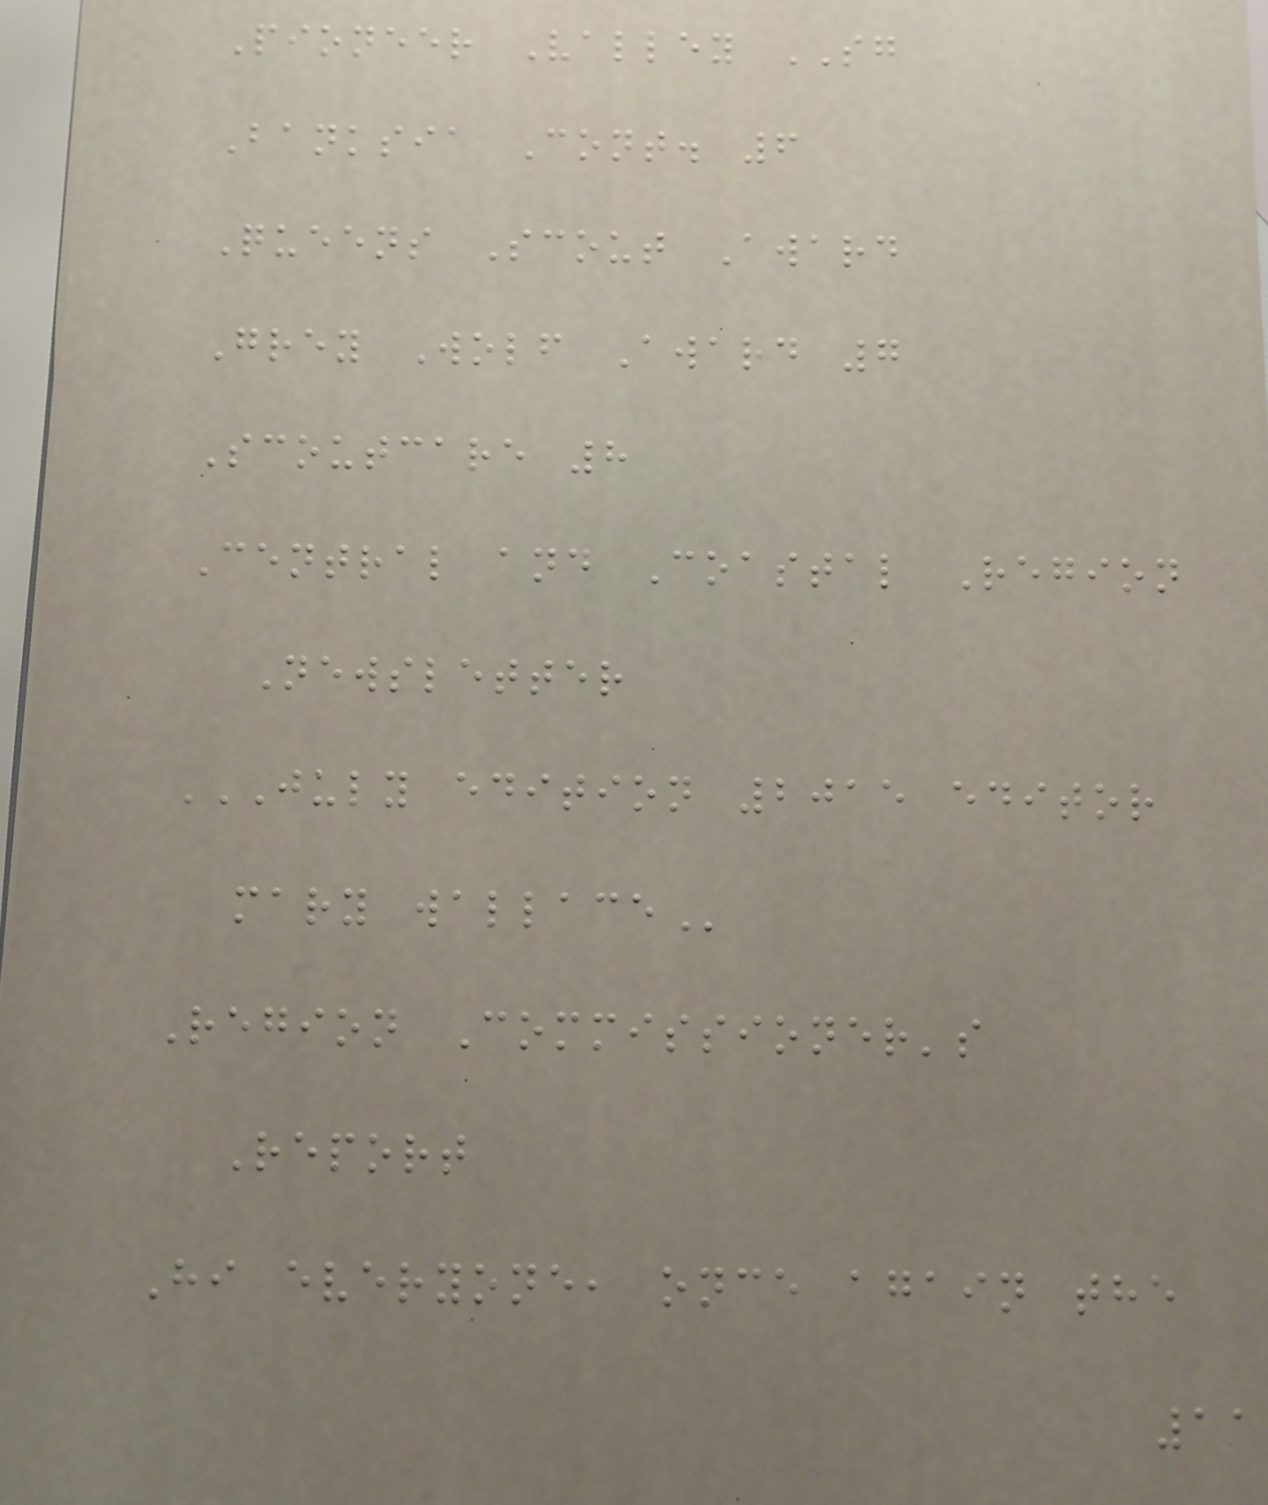Pioneer Valley SG
Banksia Cont. 6
Queens Scout Award
Grey Wolf Award 7
Scoutcare 8
Central and Coastal Region
Newsletter
JULY EDITION 2015 EDITOR
MARY WALLACE
Region Commissioner's
Report
Hi everyone, once again the
11
